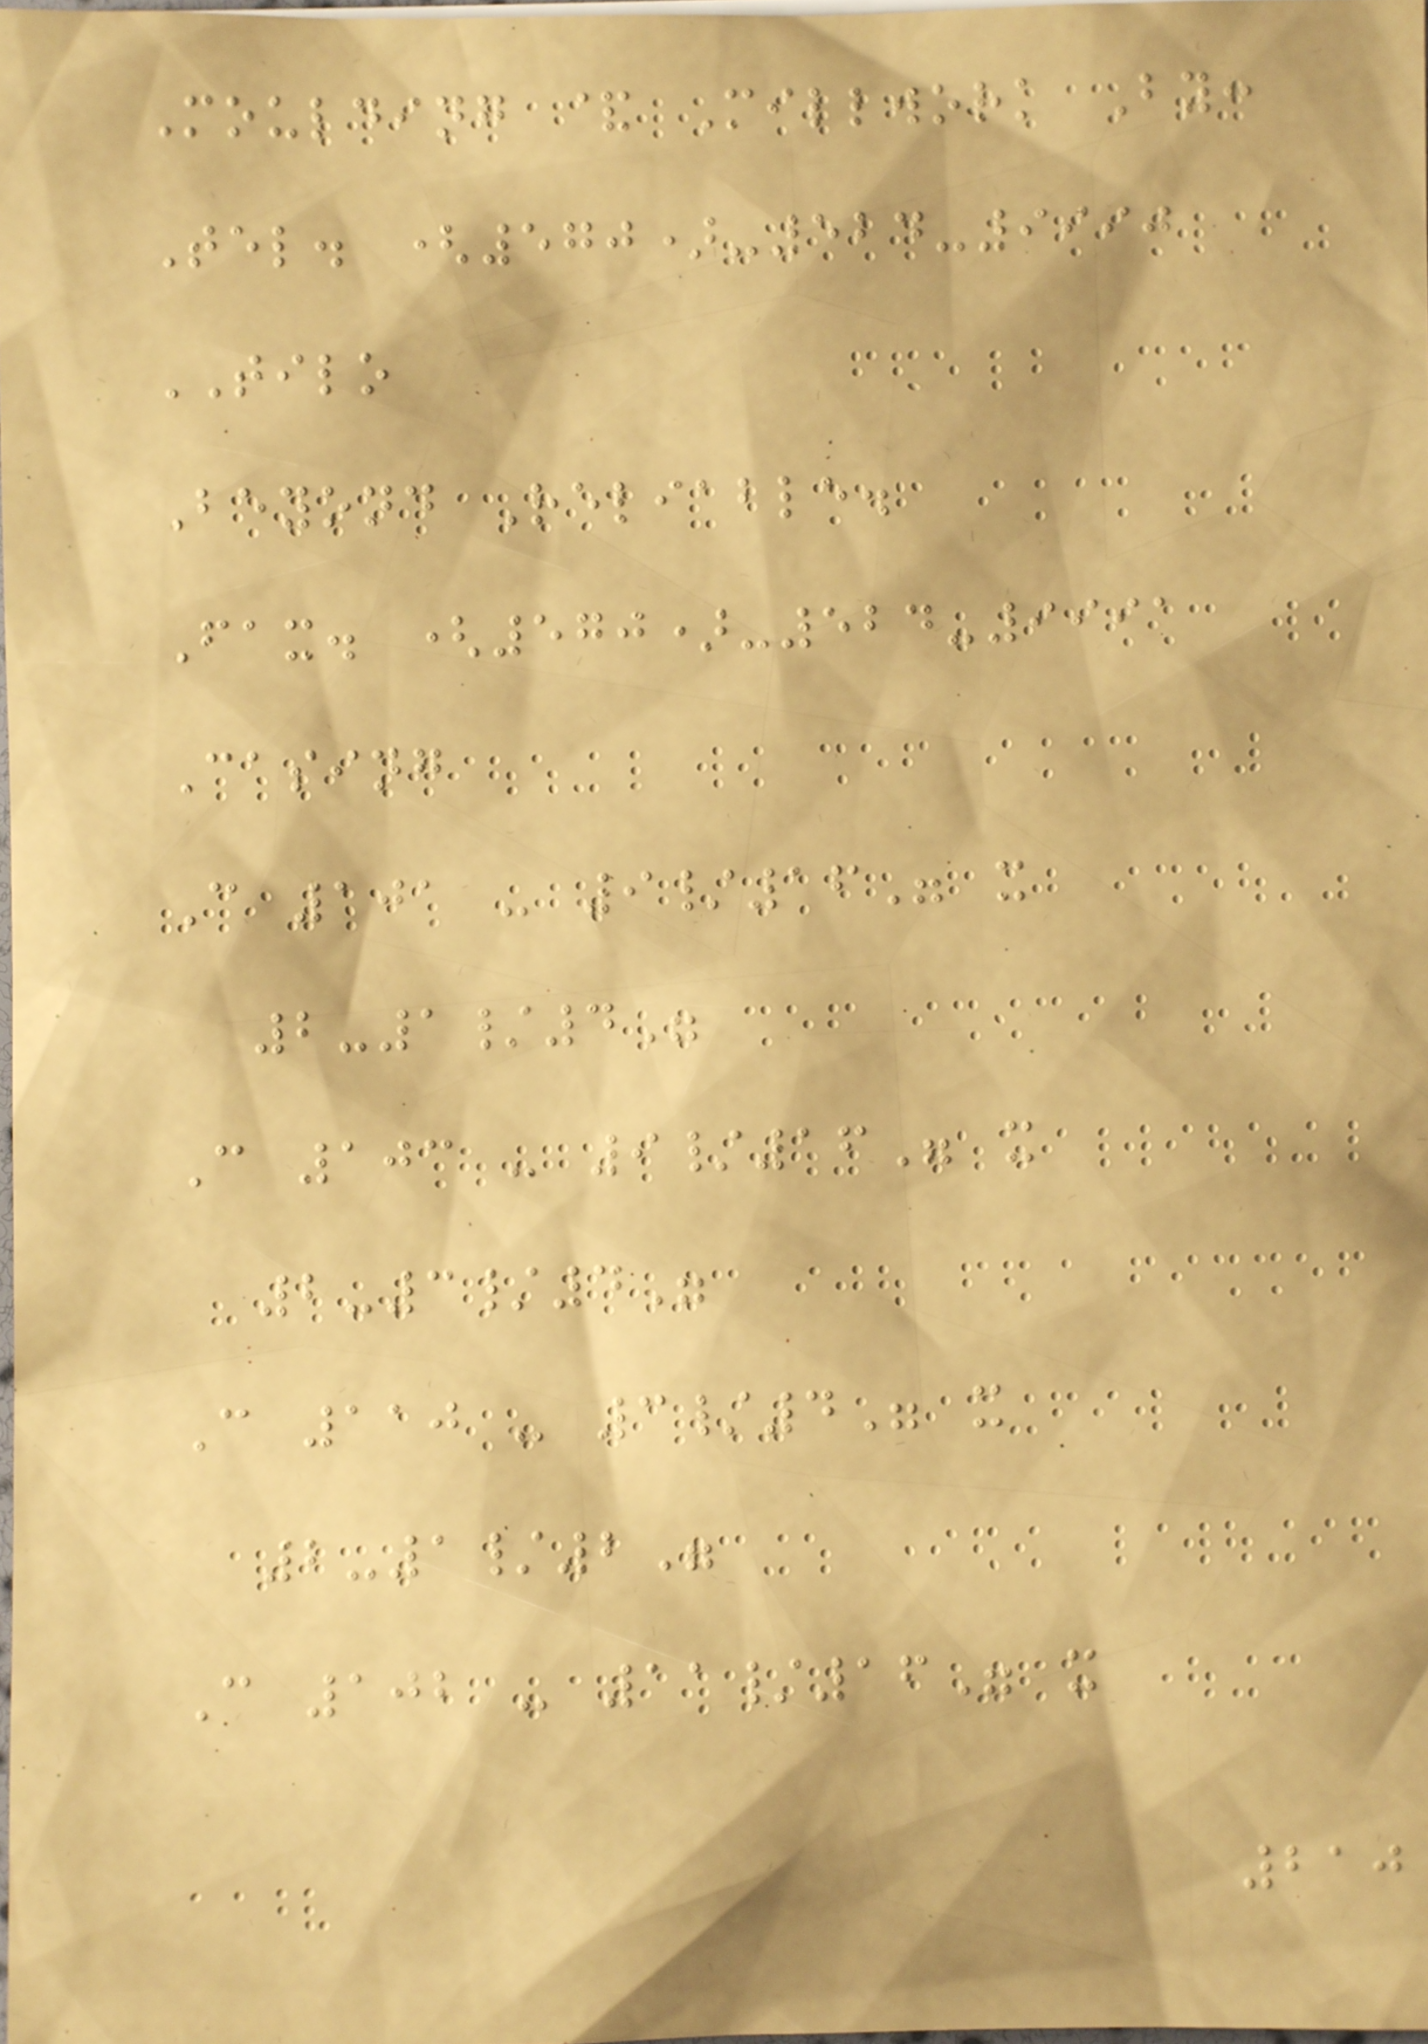Moulding & Millwork By:
Tel. (570)-524-9990
TILO
Beyond Reliable.
Fax. (570)-524-9991
Casing
C 101 - 9/16" x
2-1/4"
C 103 - 9/16" x
2-3/4"
C 110 - 3/4" x
2-1/2"
C 102 - 11/16" x
210
